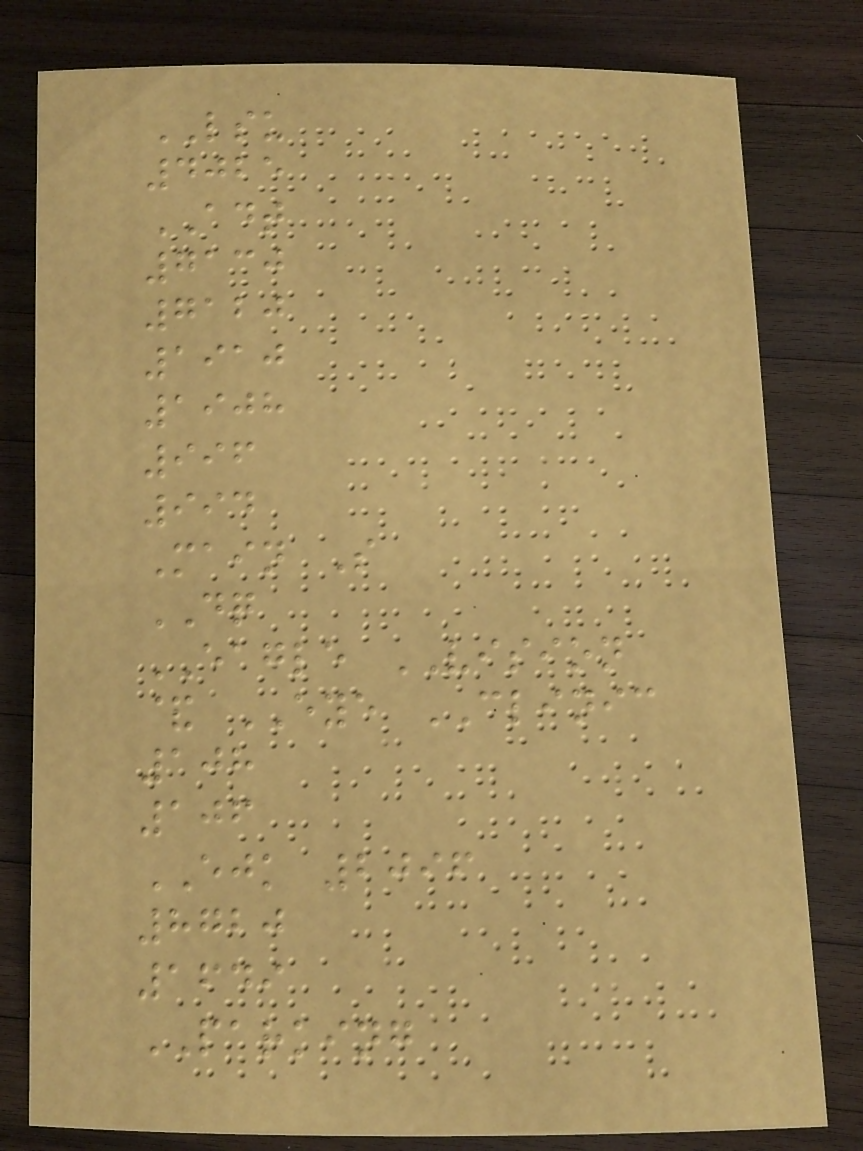LSU
4025
ADT
7130
7120
1910
1908
996
994
Main S
DQ
EAGLE VISION
& EYE CLINIC
108
106
EJK 2096
8720
1649
PARKING
